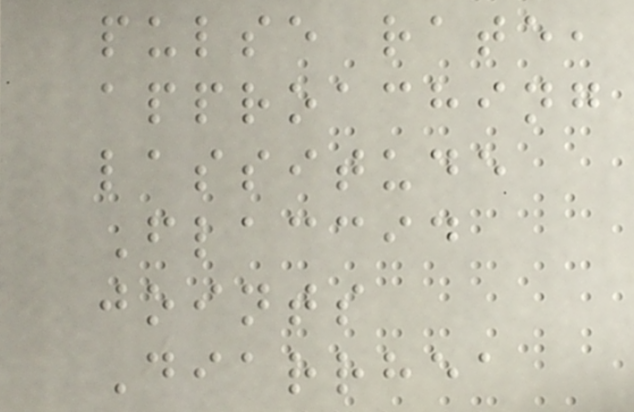pulse rate,
approaching
lassitude
Flaccid
joints
Diarrhea
